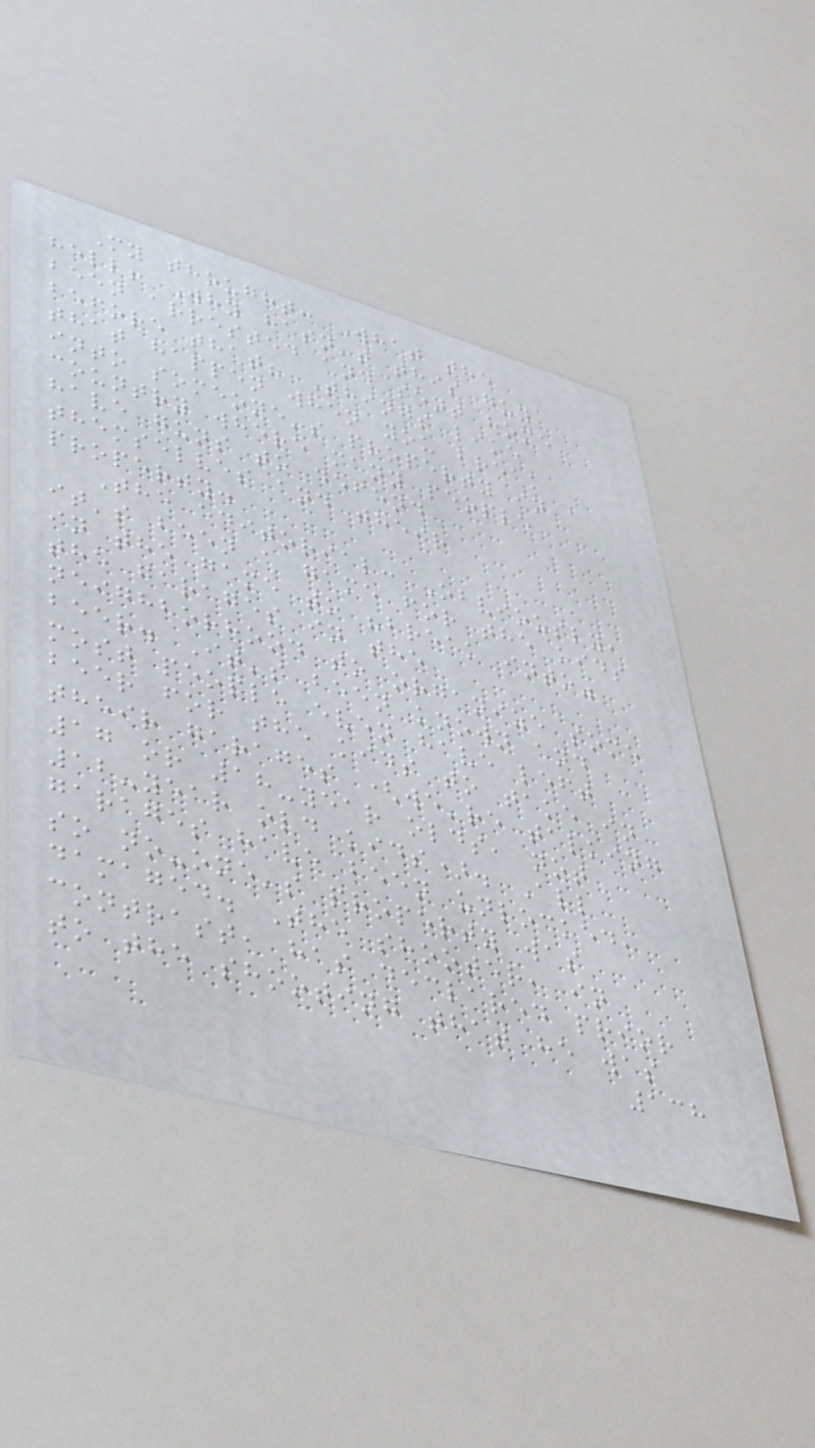My thought: What the
hell! Why hasn't this guy
been arrested and sent home
before that? Things like
that happen when you break
into someone's property in a
country where many people
have guns to defend
themselves and their
property.
The editorial: Obviously,
it's been a game for the kids
in the game to "break into"
the garages in the
neighborhood to organize some
beer. It's been known and
most people even have left
beer for the kids to take in
their garages (we're talking
17 or 18-year olds, not
12-year old kids). All
garages have been unlocked,
so no-one's property was
damaged. The shooter, in
contrast, has declared prior
to the shooting that he was
138
